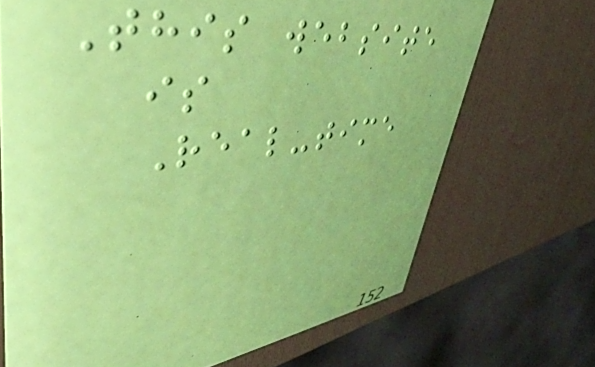This website
is
Real-time
